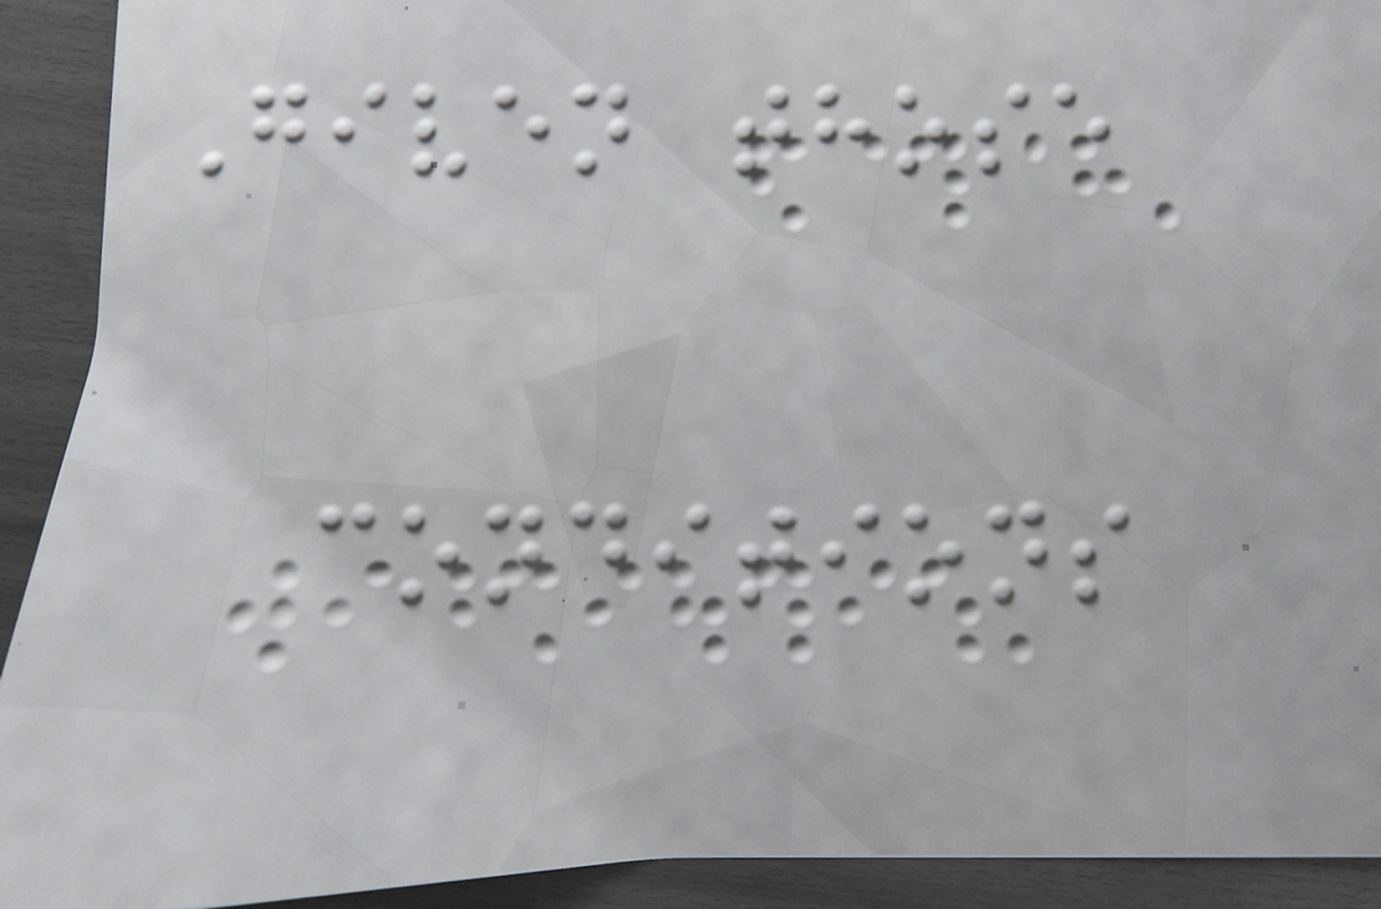Given those
conditions
